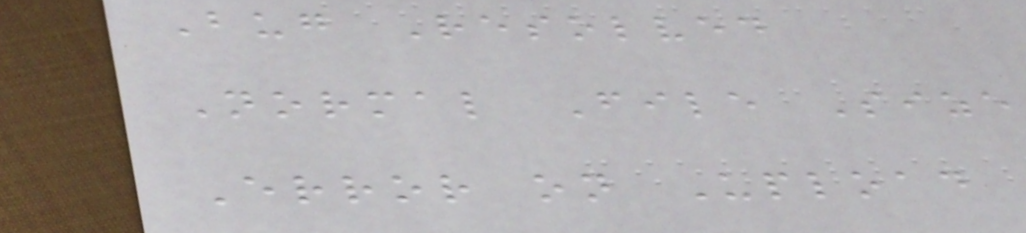Bug Resolved
Normal File Size
Error on Upload
